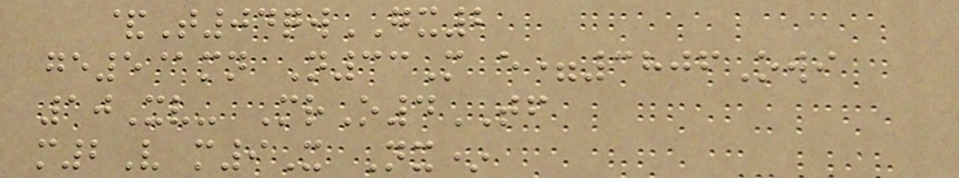&T04qwGX2
ge5@mn N33M e=3806Owi
10Xv- MrO4TF
m2V m9X Nx*
